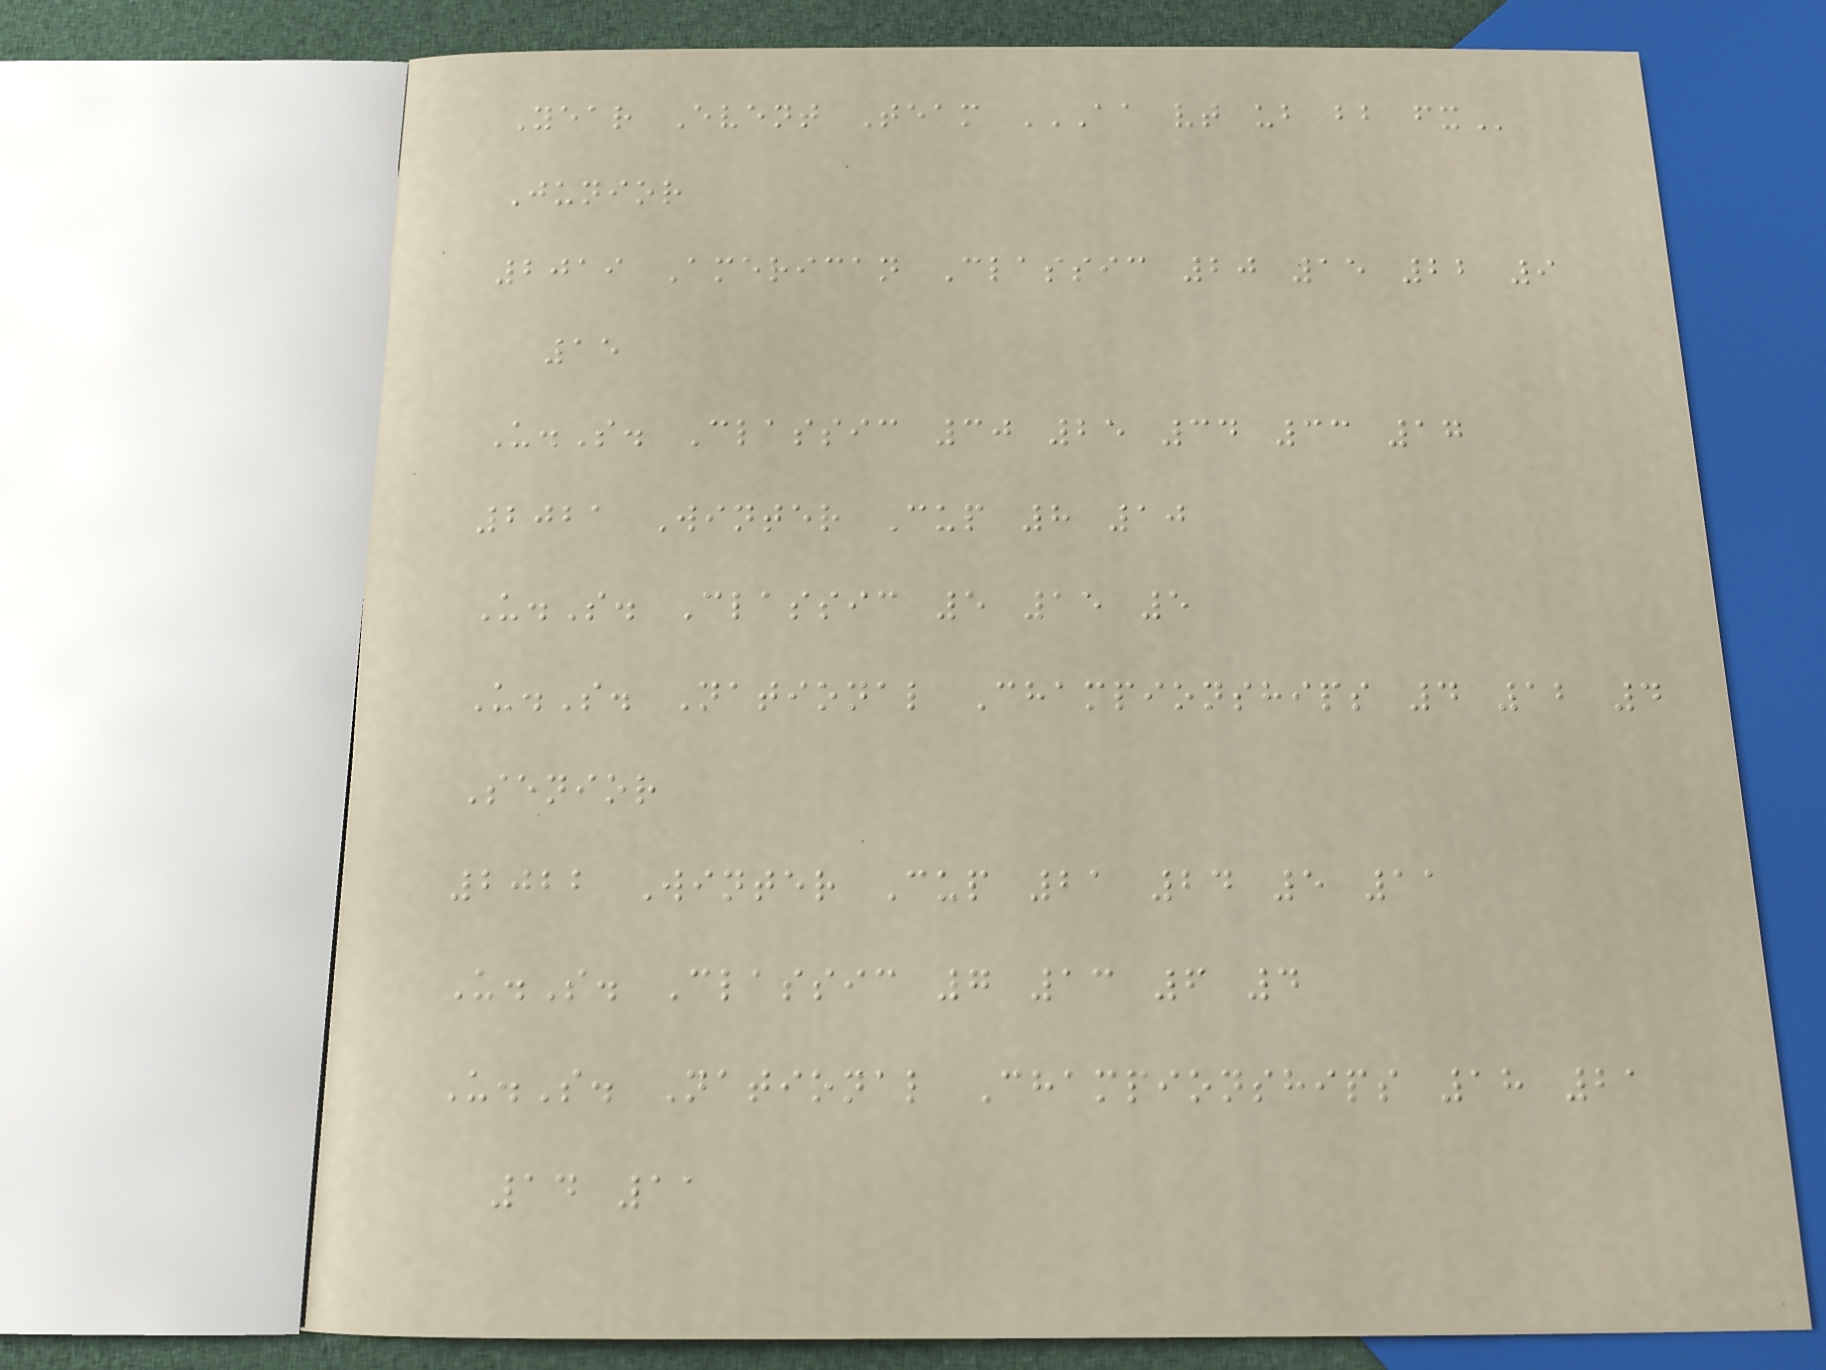Year Event Team AA VT UB BB FX
Junior
2019 American Classic 20 15 22 9
15
U.S. Classic 30 25 34 33 17
2021 Winter Cup 8 10
U.S. Classic 5 15 5
U.S. National Championships 4 12 4
Senior
2022 Winter Cup 21 24 5 11
U.S. Classic 7 13 6 4
U.S. National Championships 18 21
14 11
